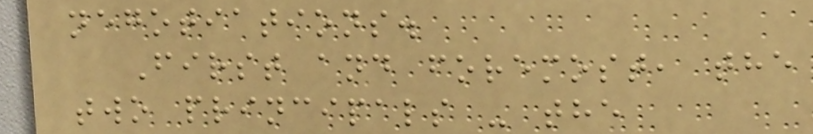negotiations.
First and foremost, the
two principals - the
